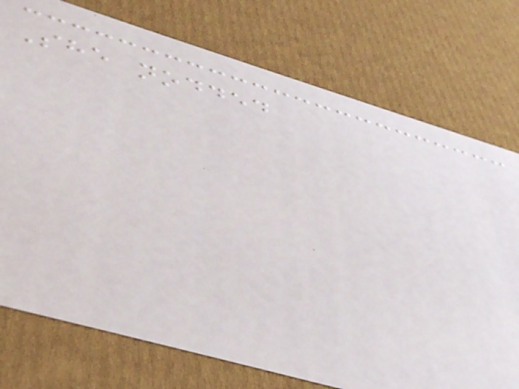She nodded
